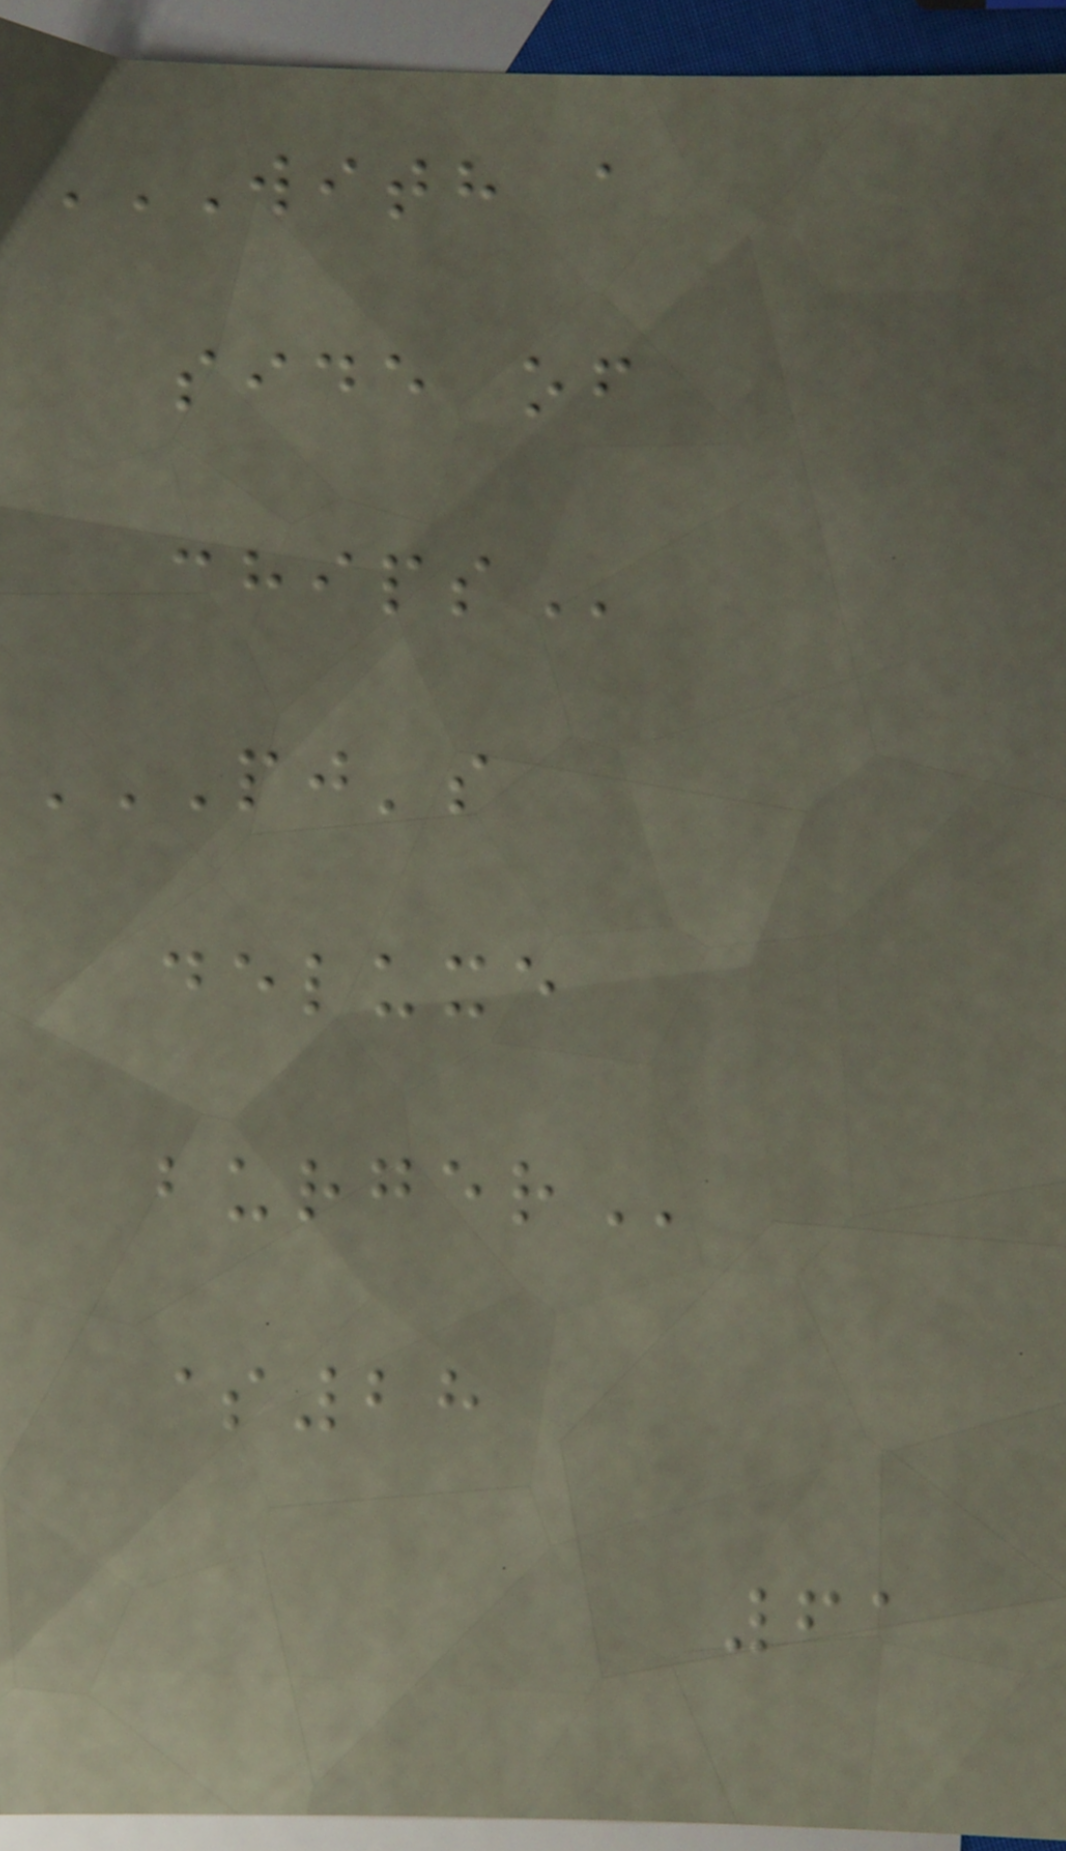WITH A
SIDE OF
CHIPS
PJ'S
DELUXE
BURGER
$28
61
